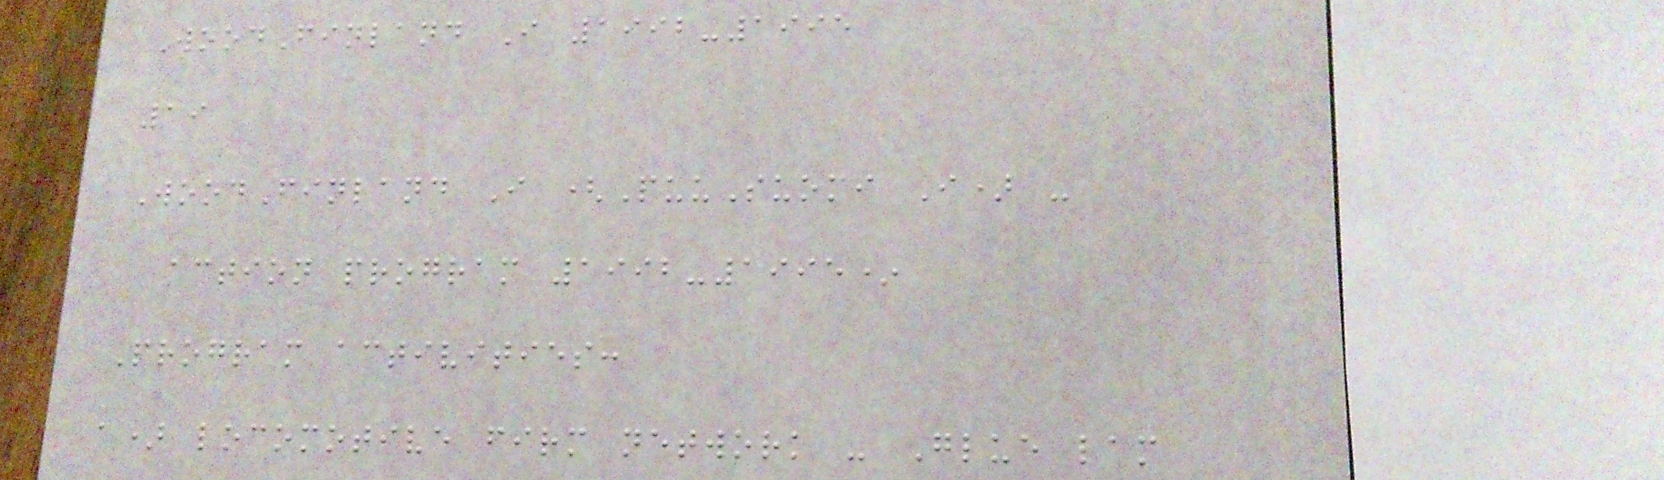WoodFinland I 1992-1995
19
WoodFinland I (PuuSuomi I) -
action program 1992-1995*
Program activities:
a) locomotive firm network - Glue lam
